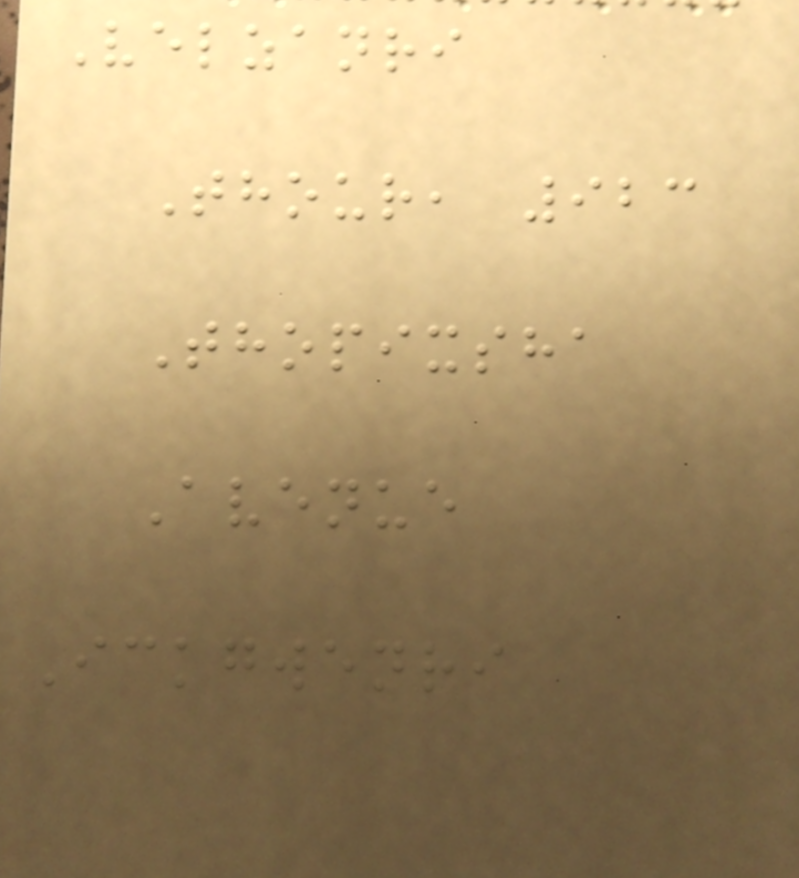Velzanri
Thour, 923
Thopixsha
Avenue
Ickgwenri
